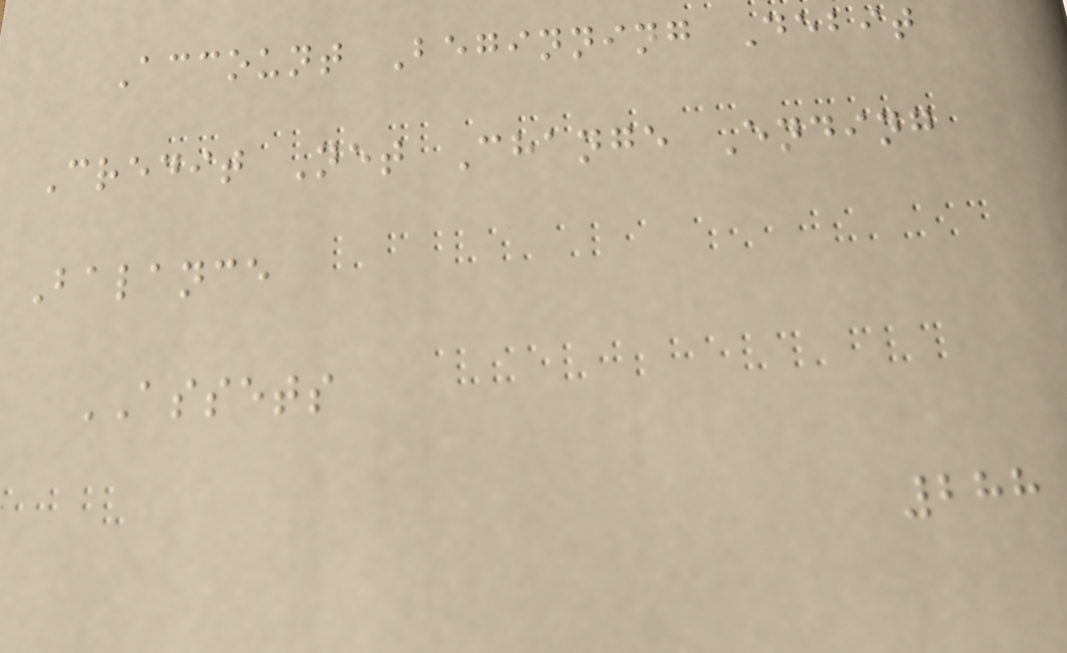Account Beginning Debit
Credit Net Change Ending
Balance
ASSETS
288
